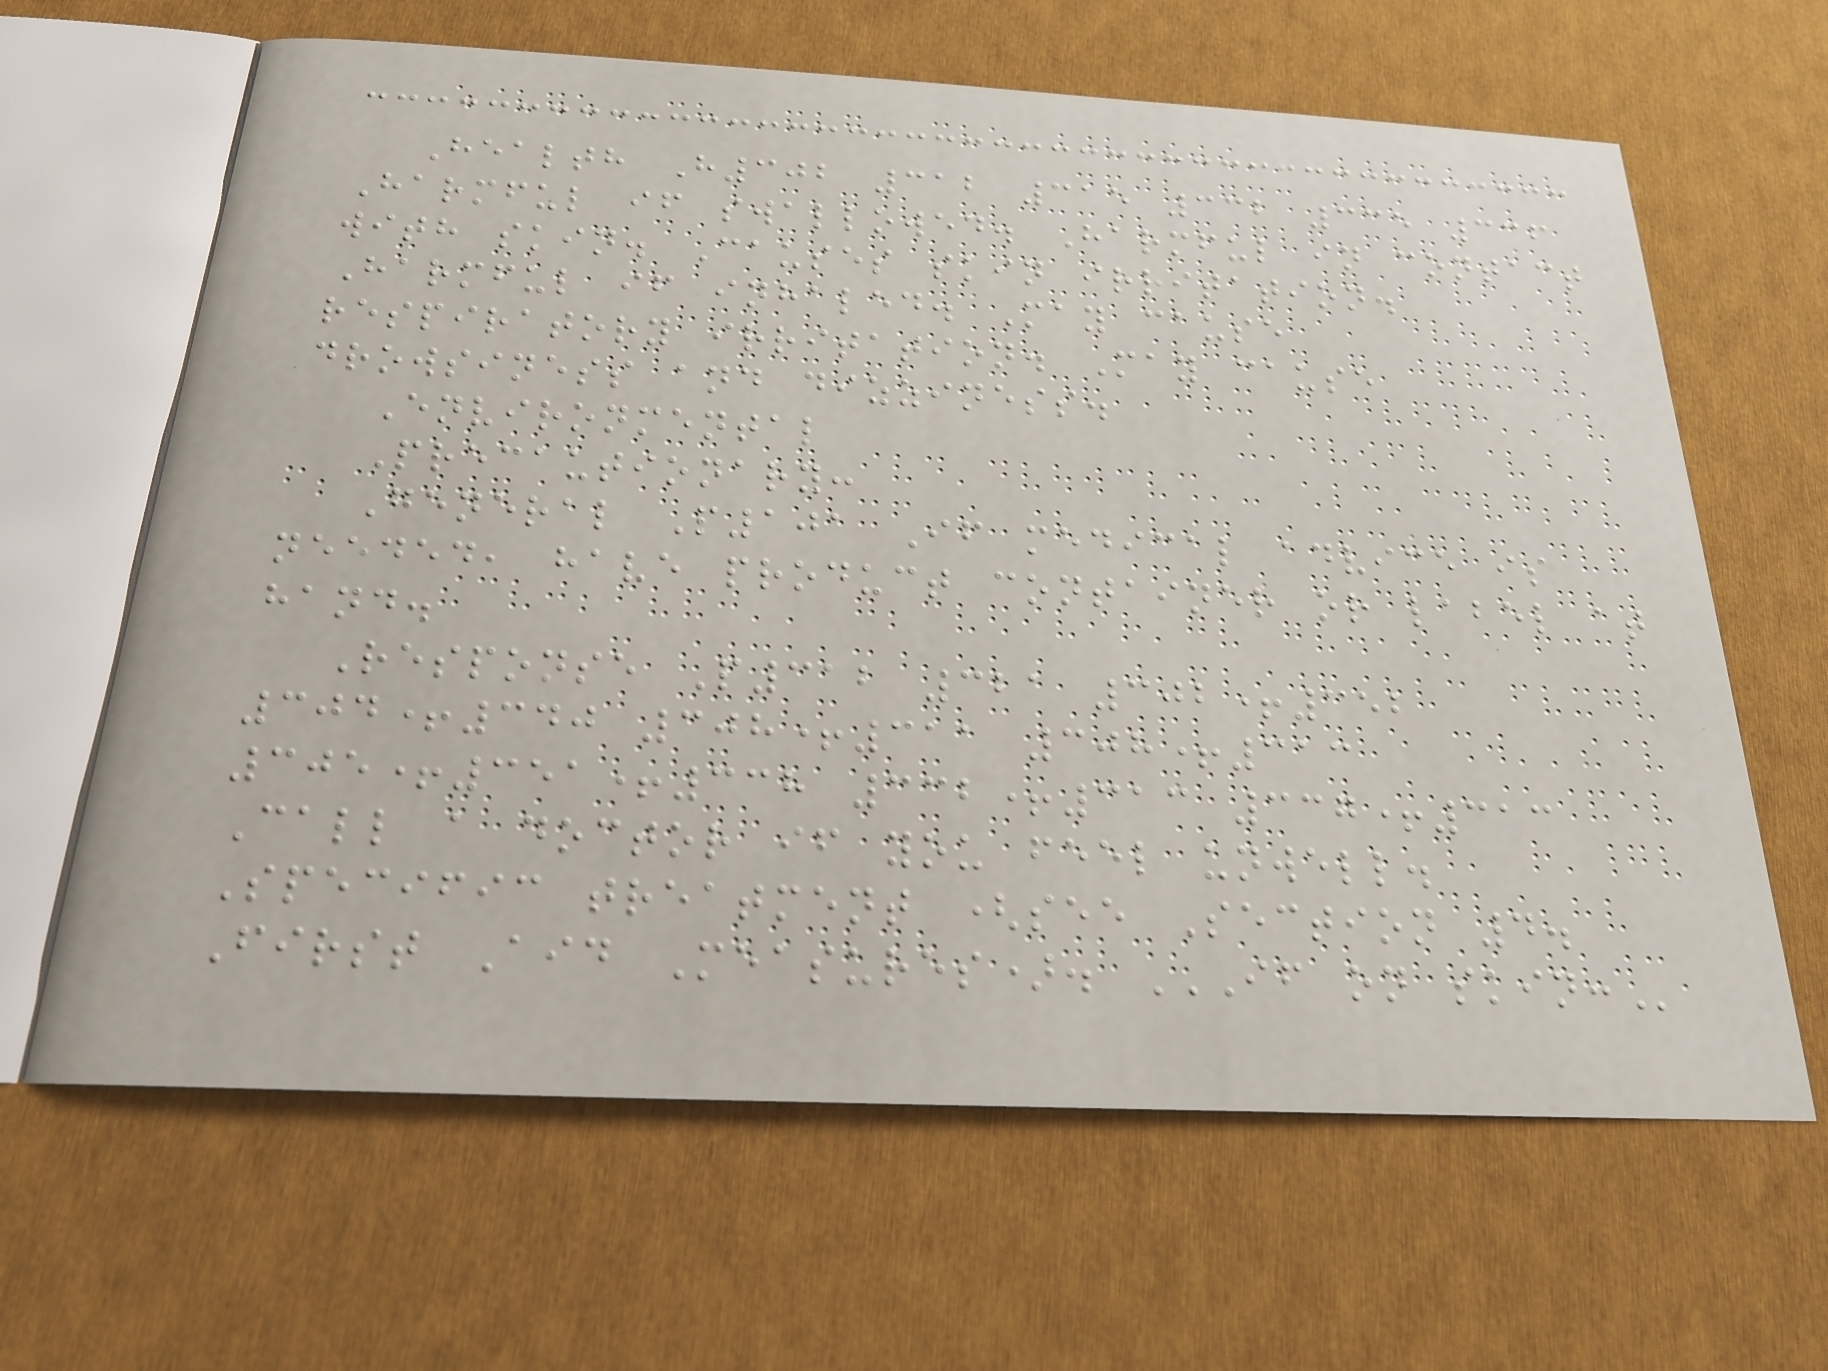Health H302 312 315 332 335 336
Harmful if swallowed. Harmful in contact
with skin. Causes skin irritation.
Harmful if inhaled. May cause
respiratory irritation. May cause
drowsiness and dizziness.
Environmental
Precautionary:
General P101 If medical advice is
needed, have product container or label at
hand.
Response P312 321 302+352
304+340 308+311 308+313
305+351+338 332+313 337+313
Call a doctor if you feel unwell.
Specific treatment (see Section 4.
First Aid Measures). IF ON SKIN:
